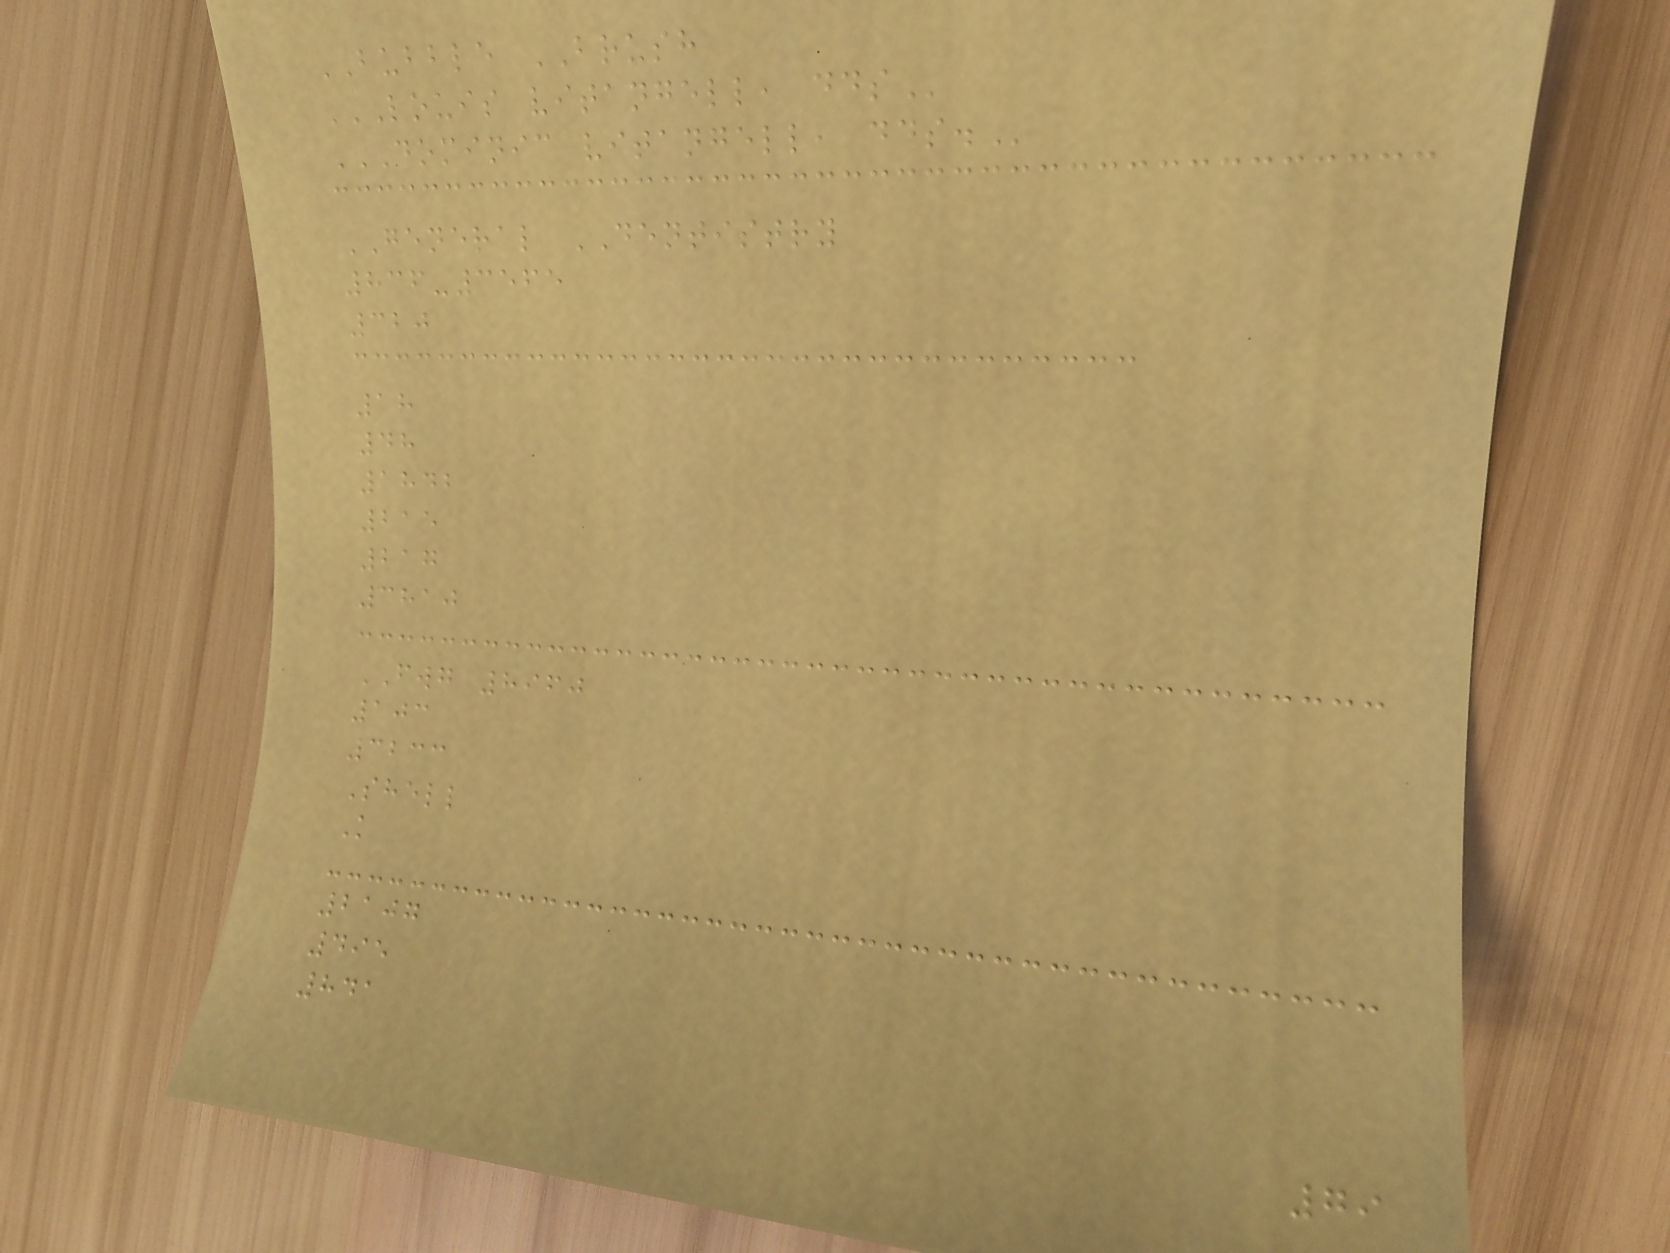BUBBLE BRUSH
LOUIS VITANGELL, DDS
DOMINIC VITANGELL, DDS.
GENERAL DENTISTRY
836-3565
320
18
48
1842
215
217
3810
FWG 8960
103
3233
Shell
K
2107
495
841
79
